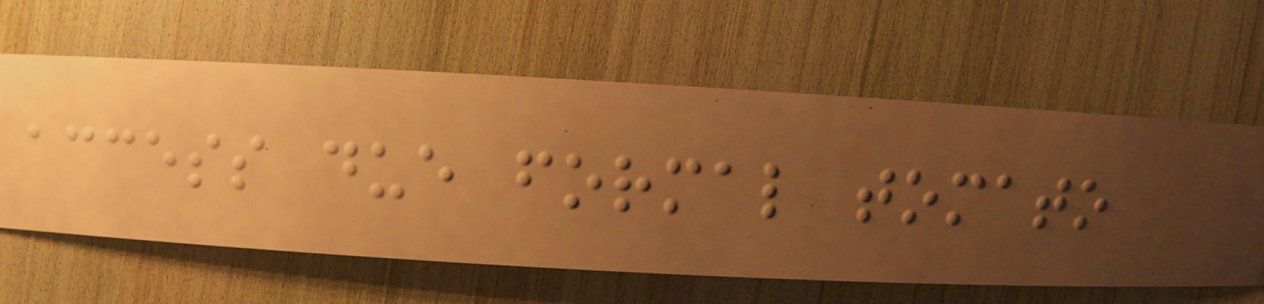access due formal tomato
